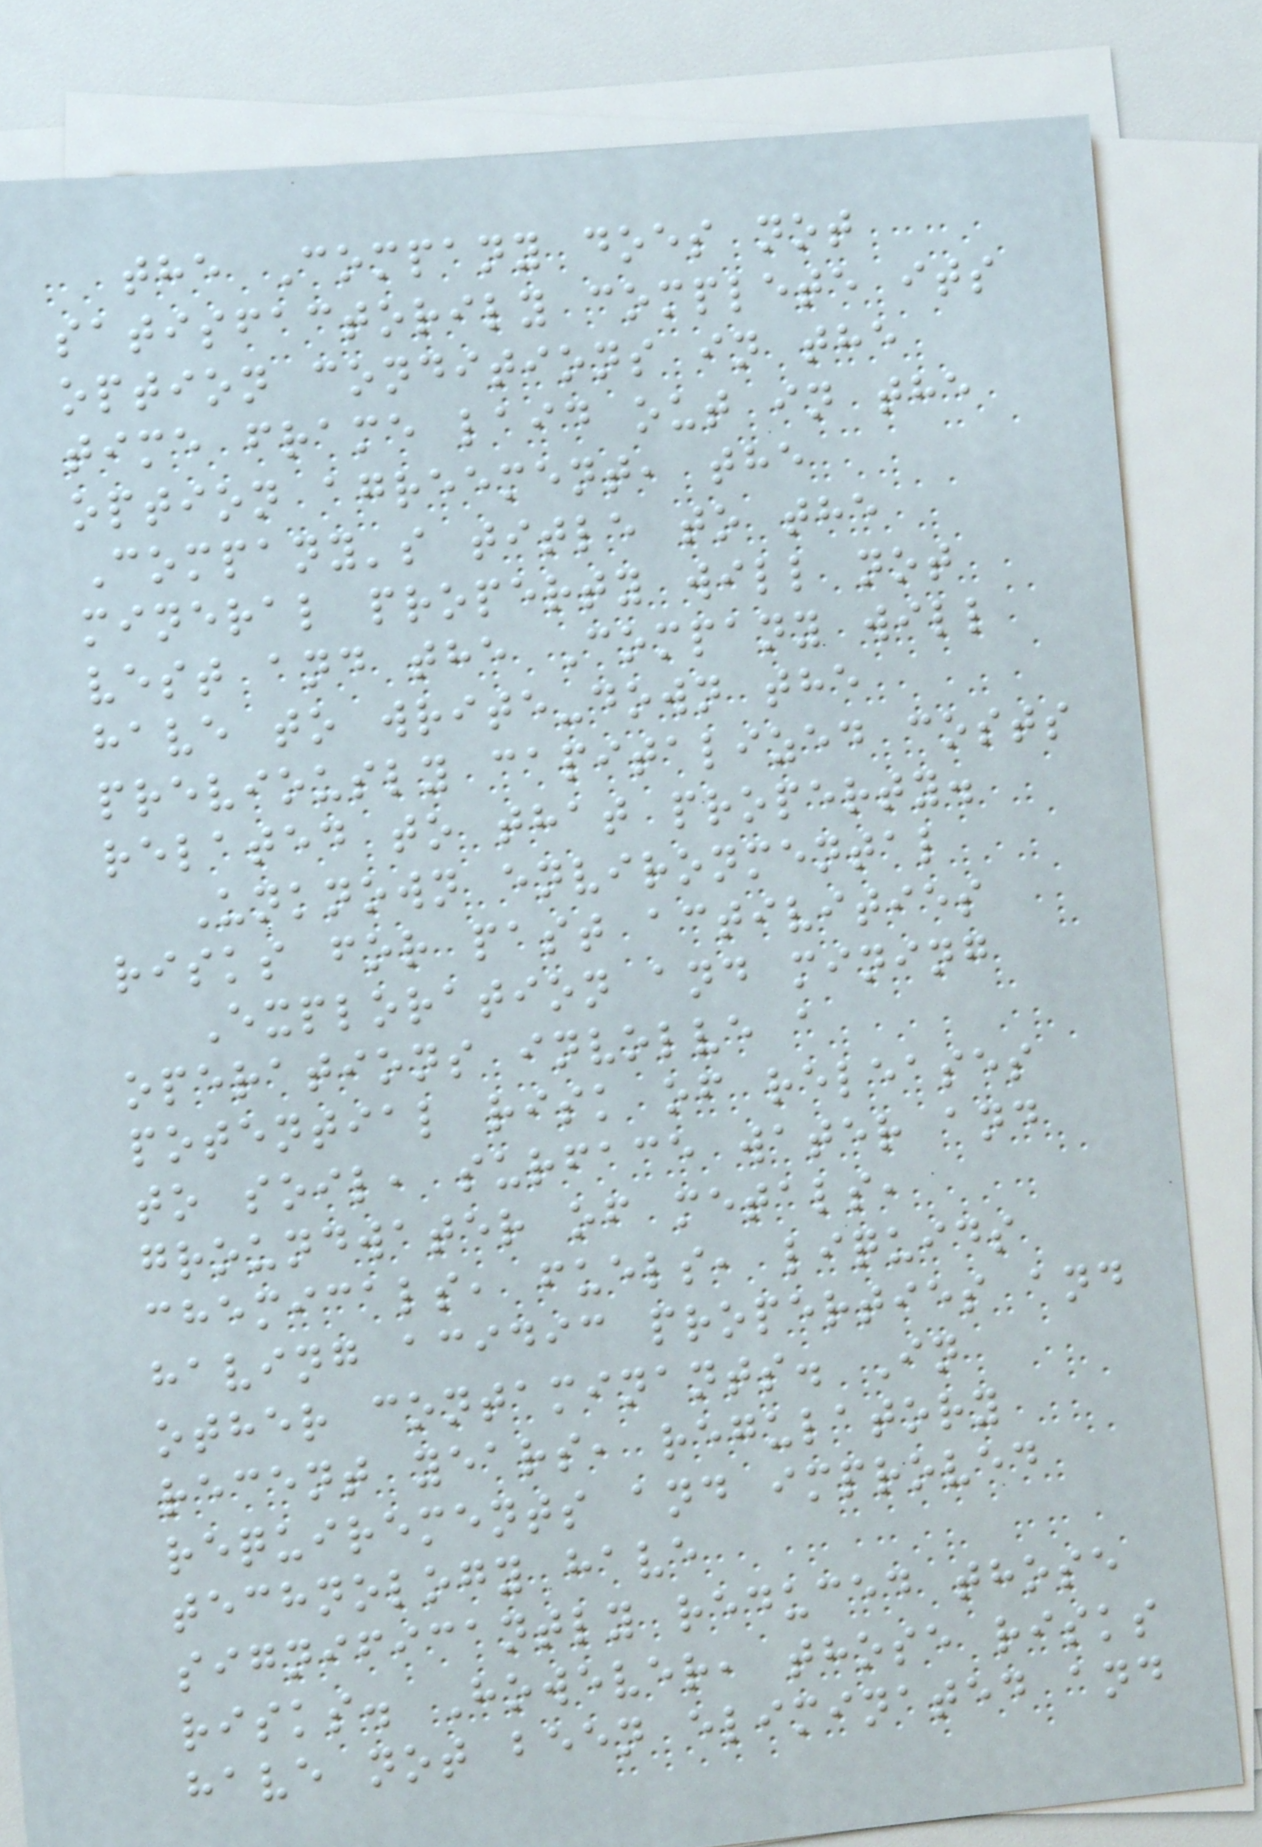the Company does not
satisfactorily complete its
option conditions in the
time frame laid out in the
option agreement, the
Company's title to the
mineral property will not
vest and the Company will
have to write-down the
previously capitalized costs
related to that property.
Unknown environmental
risks for past activities
Exploration and mining
operations involve a
potential risk of releases
to soil, surface water and
groundwater of metals,
chemicals, fuels, liquids
having acidic properties and
other contaminants. In
recent years, regulatory
requirements and improved
technology have
significantly reduced those
risks. However, those risks
have not been eliminated and
